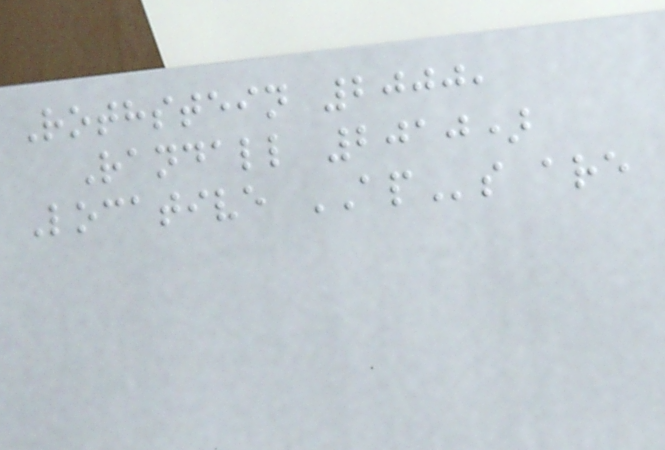Rothstein 2000,
Randall 2010)
Locative APs are
